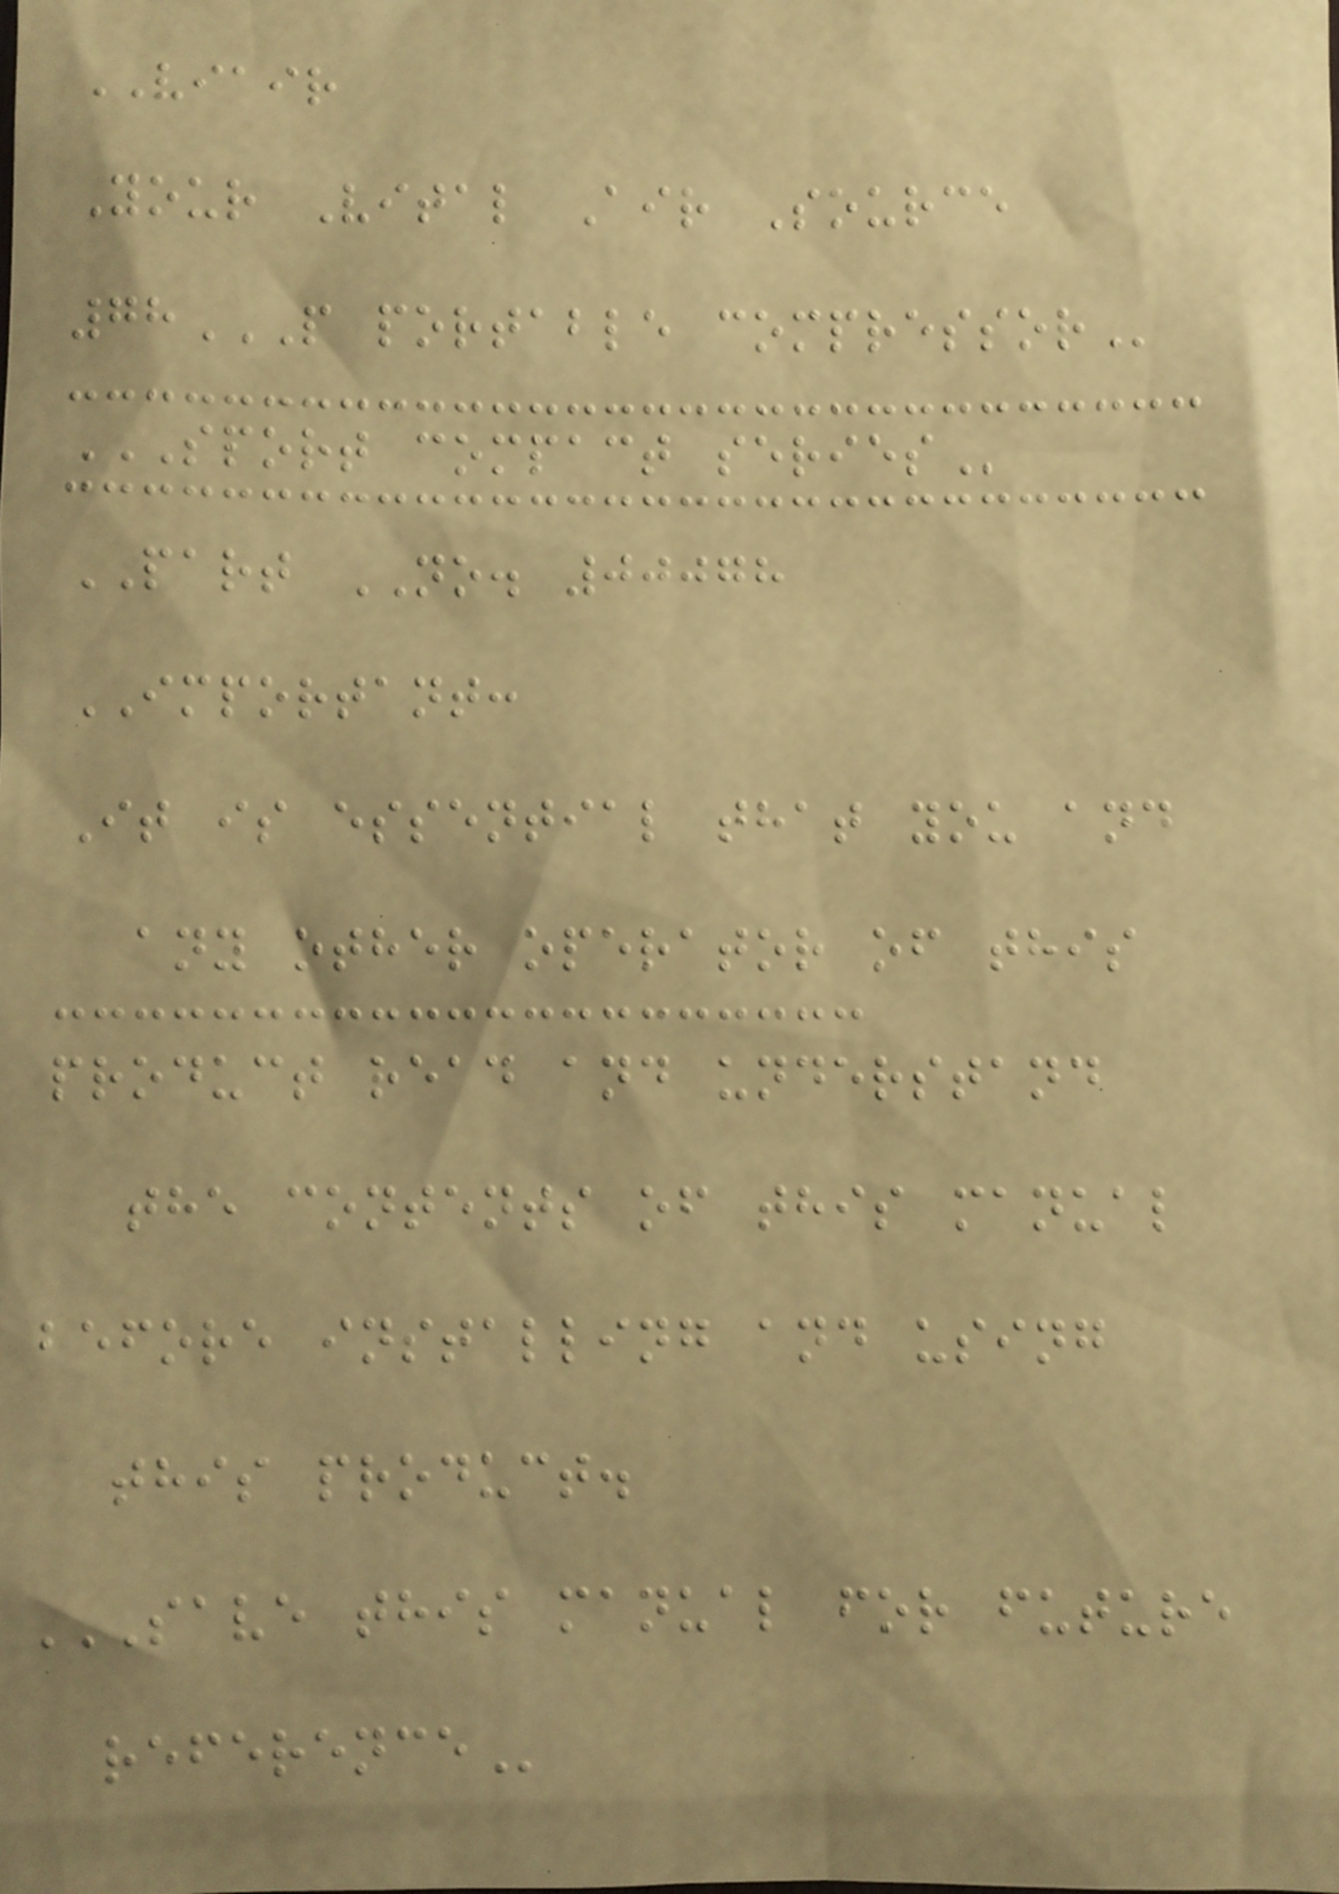VIAIR
Your Vital Air Source
78P PORTABLE COMPRESSOR
SPORT COMPACT SERIES
PART NO. 00078
IMPORTANT:
It is essential that you and
any other operator of this
product read and understand
the contents of this manual
before installing and using
this product.
SAVE THIS MANUAL FOR FUTURE
REFERENCE
